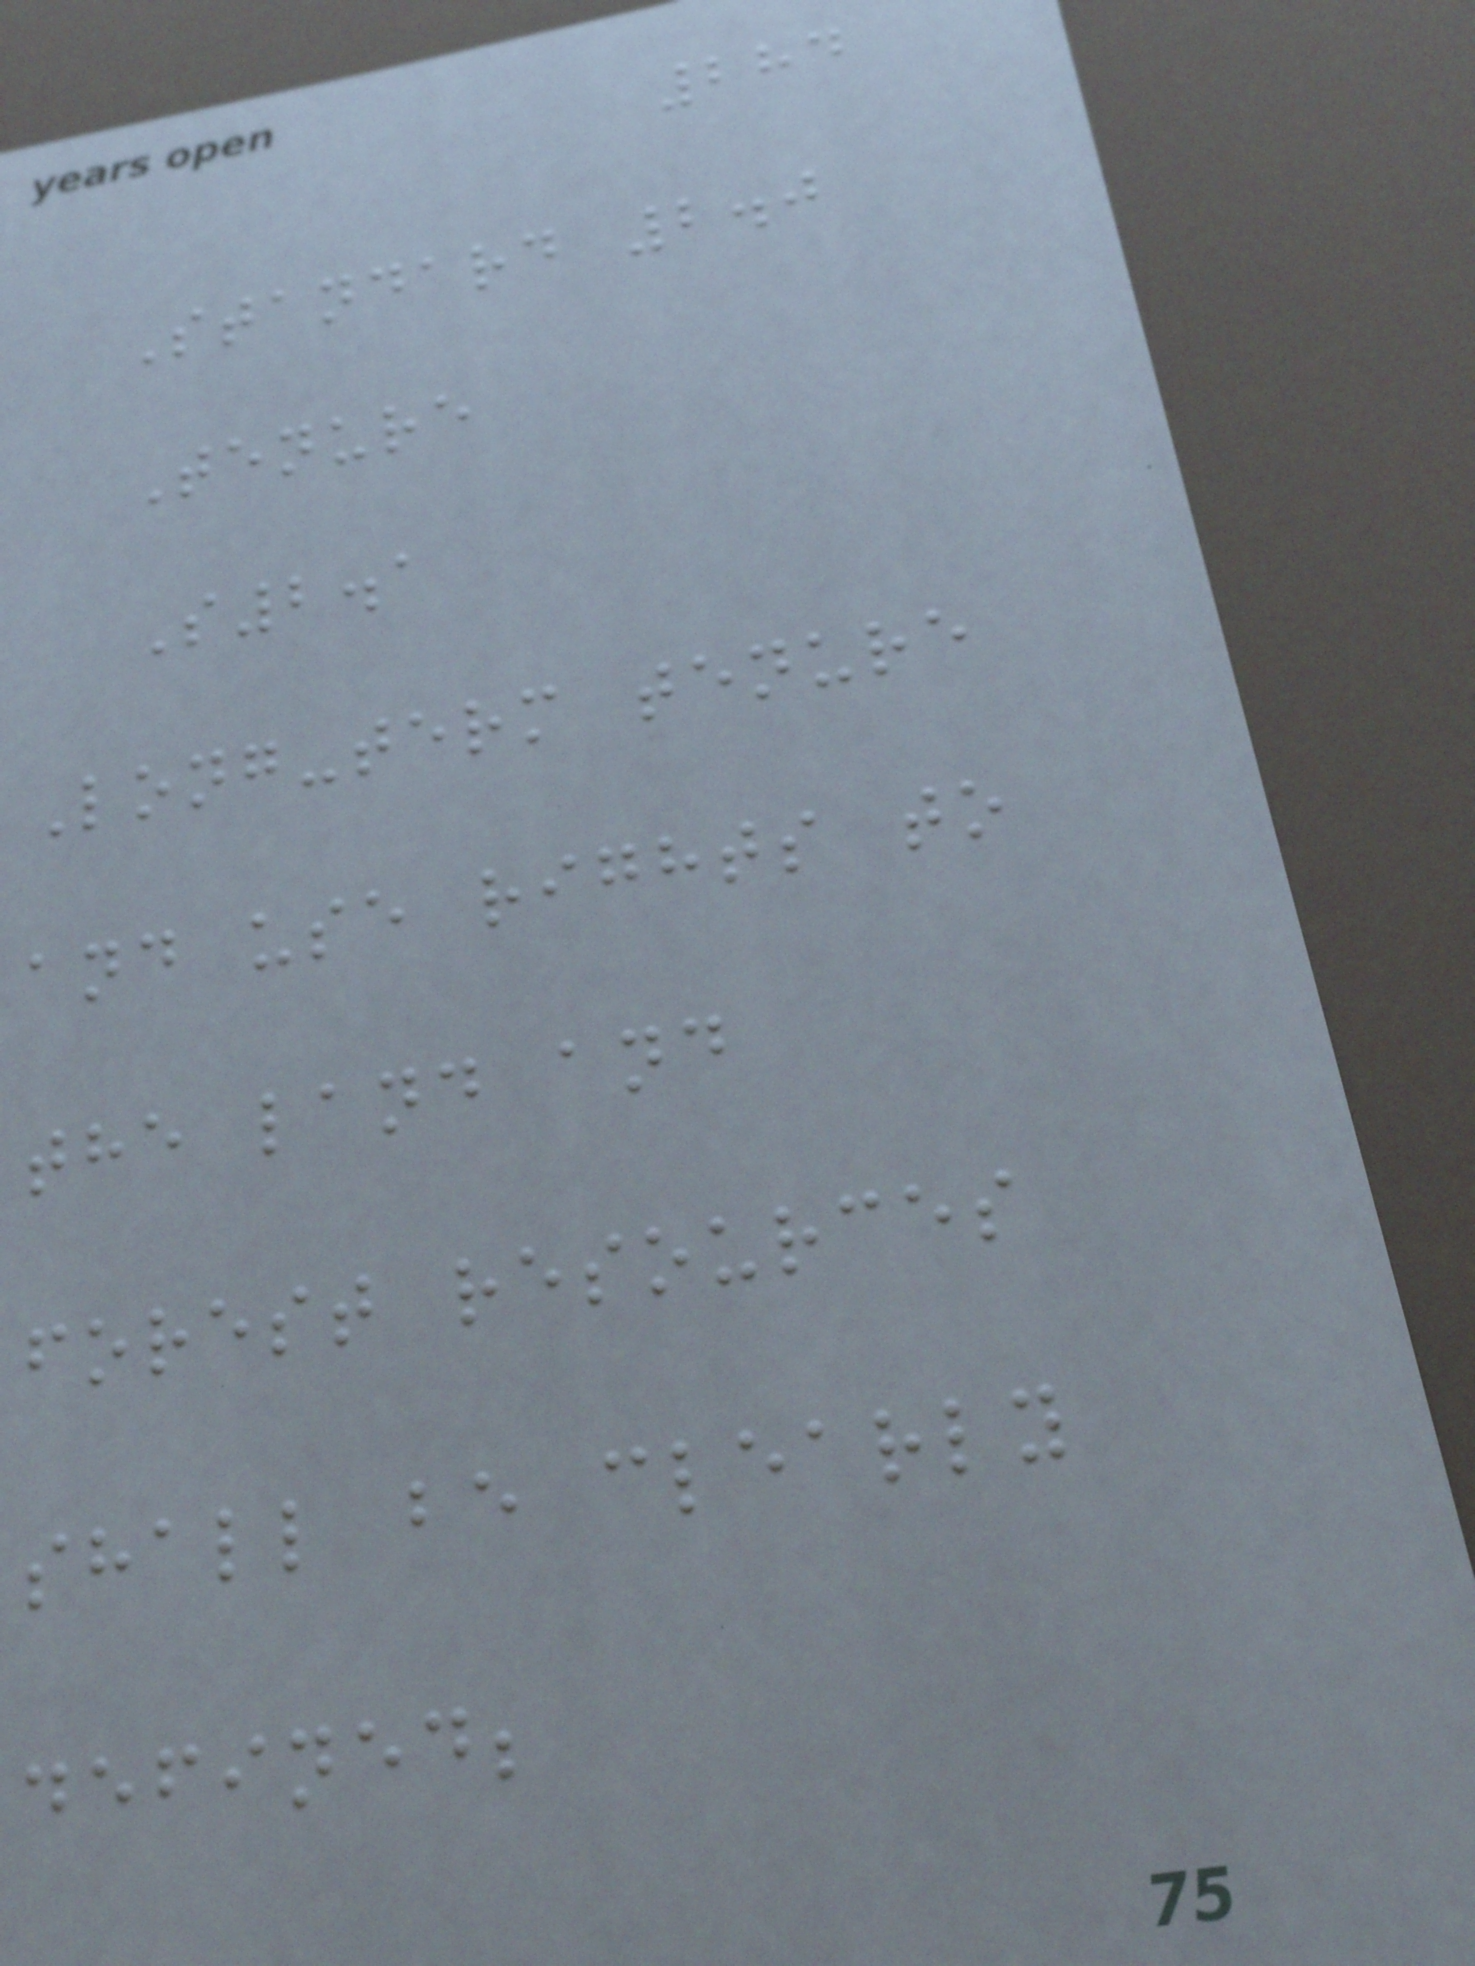284
Standard 2.0
Tenure
S2.1
Long-term tenure
and use rights to
the land and
forest resources
shall be clearly
defined;
